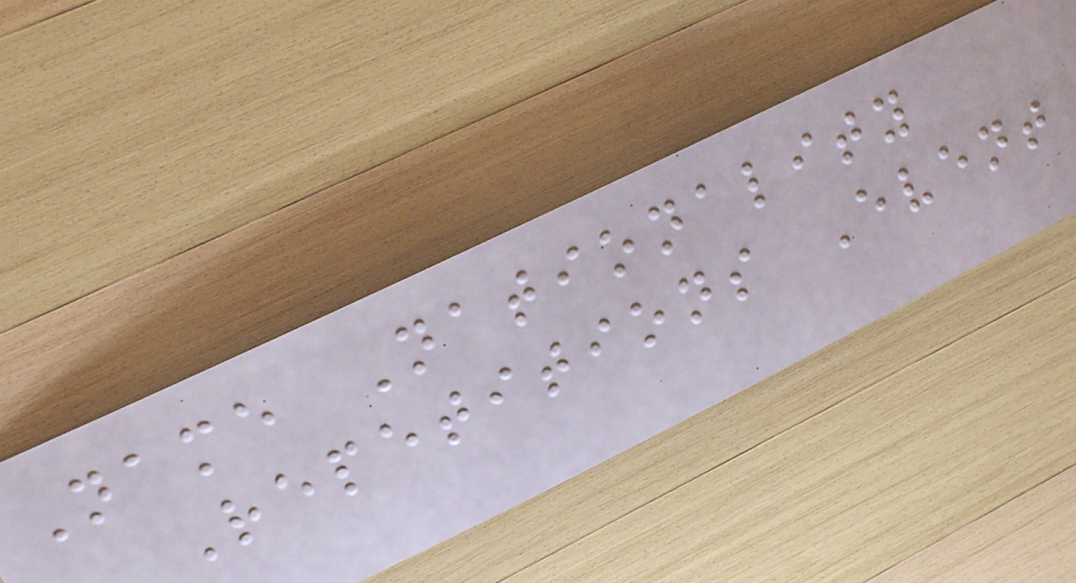Name Nationality
Repetitions Event
